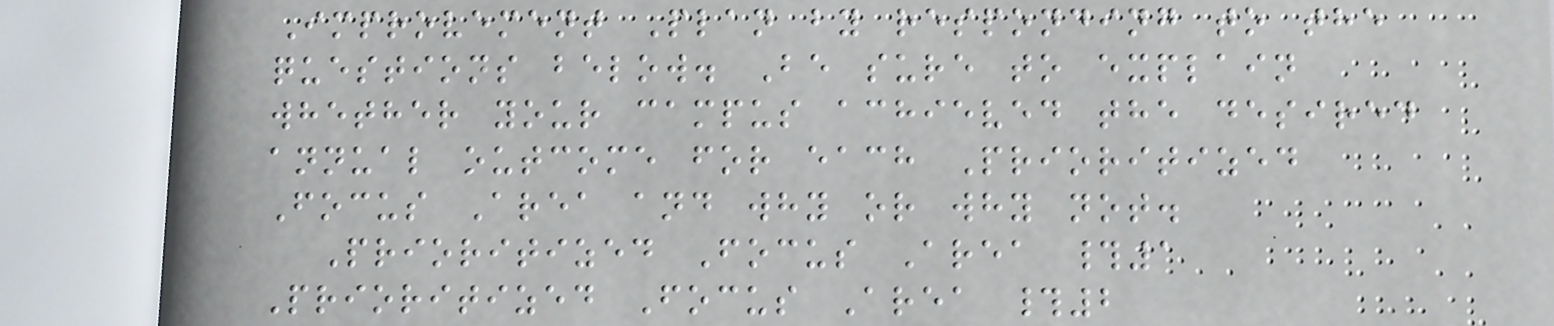Improvement Plan by responding to the
questions below. Be sure to explain
whether your campus achieved the desired
annual outcome for each Prioritized
Focus Area and why or why not.
Prioritized Focus Area #1
Prioritized Focus Area #2
